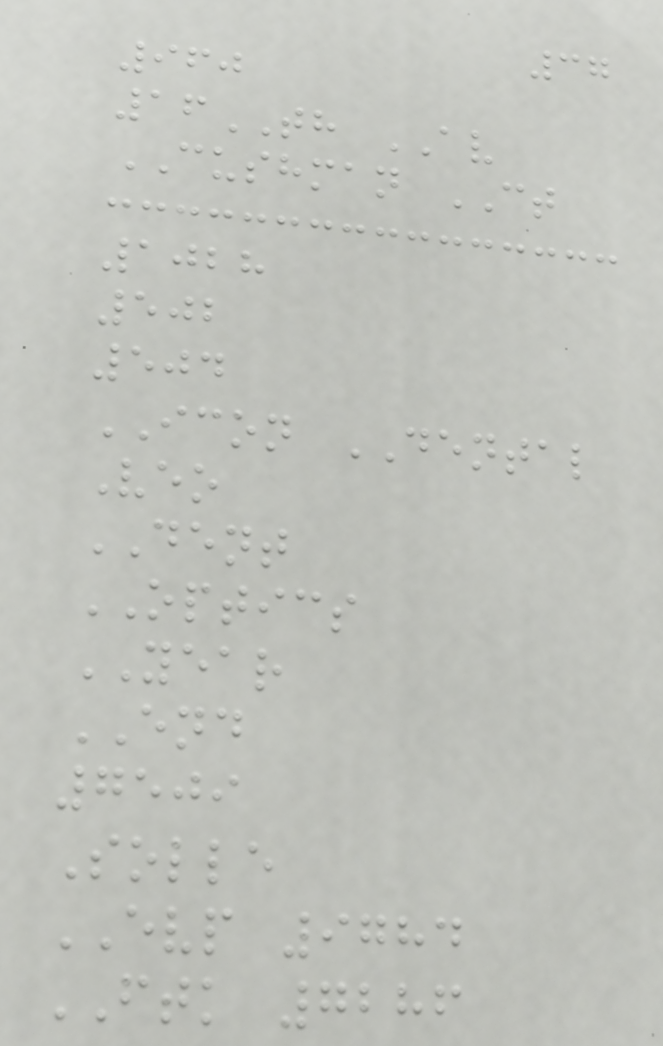37
960
16TH AV
CUSHMAN CT
1028
502
504
ICON DENTAL
Veo
DENT
OPTICS
YEAR
END
7509
Solle
EVP 9784
FTK 7286
